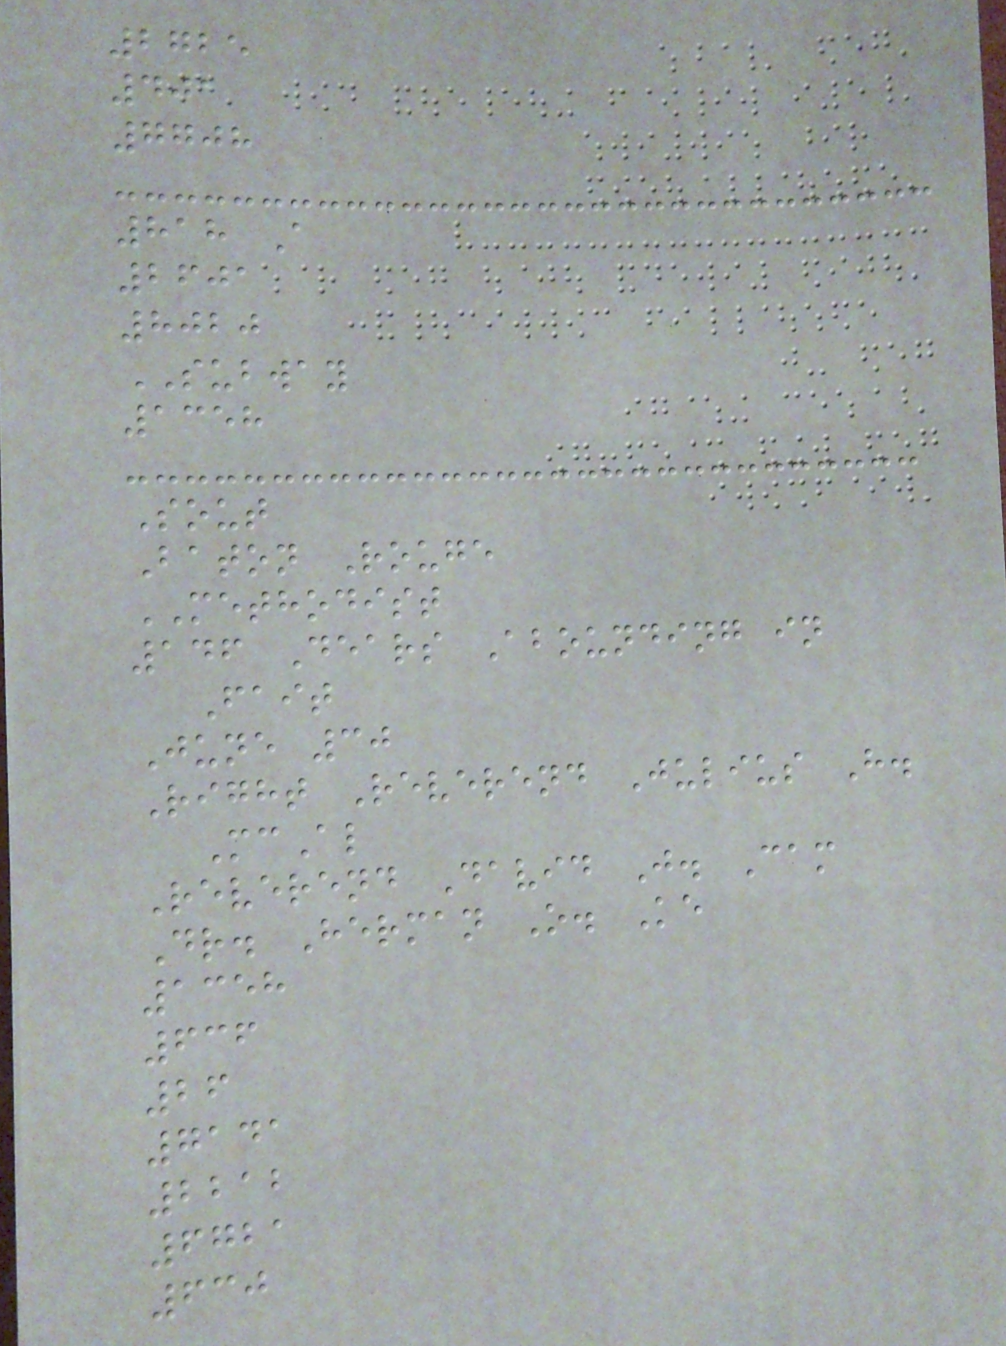2725
401
7708
818 A
2601
8020
SUBWAY
1358
Sout
Baton Rouge
METHODIST
146 Dears Abounding in
Fait
June 30
Right Reverend Julius H.
McAl
Reverend David J. Cam
Dr. Herman O. Ke
1358
636
26
7141
2212
6721
630
